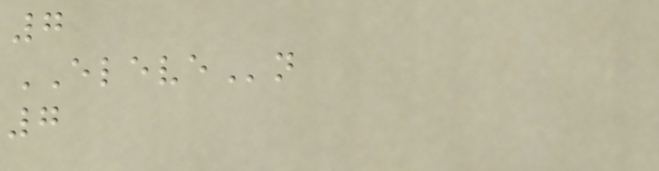7
ELEVEn
7
